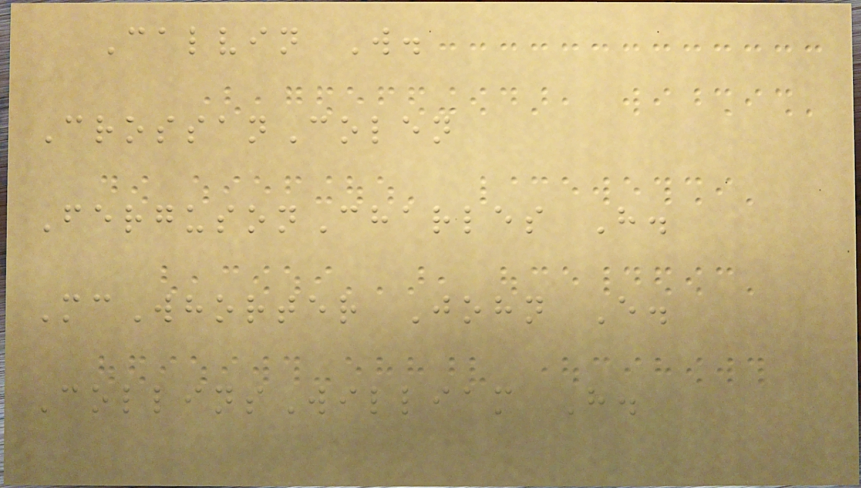Calvin W.
CrossanColen
FergusonCharles H.
McWhorter John E.
CollinsWilliam H.
